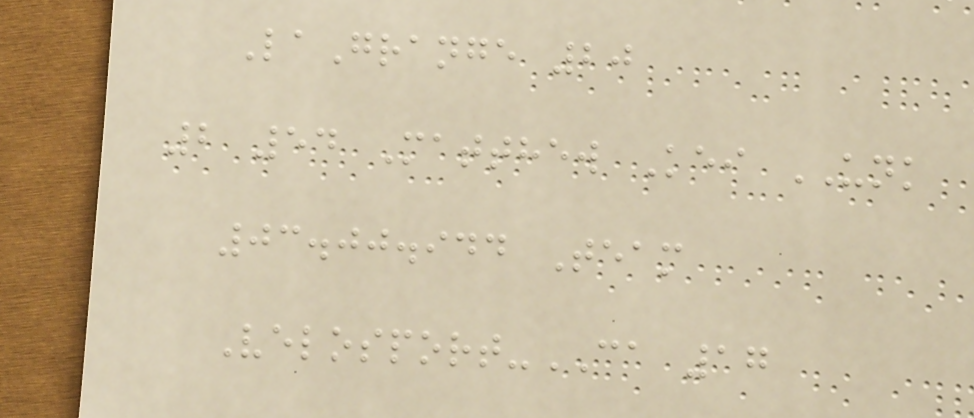LaGrange 20
2 54 Matthew Kei UNK
03.00.944 Team
Velosport-CA 17
